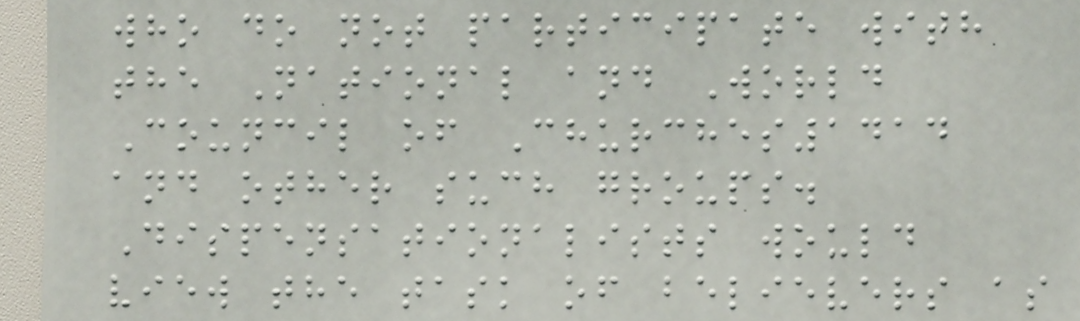who do not participate with
the National and World
Council of Churches1414
and other such groups.
Dispensationalists would
view the task of believers as
